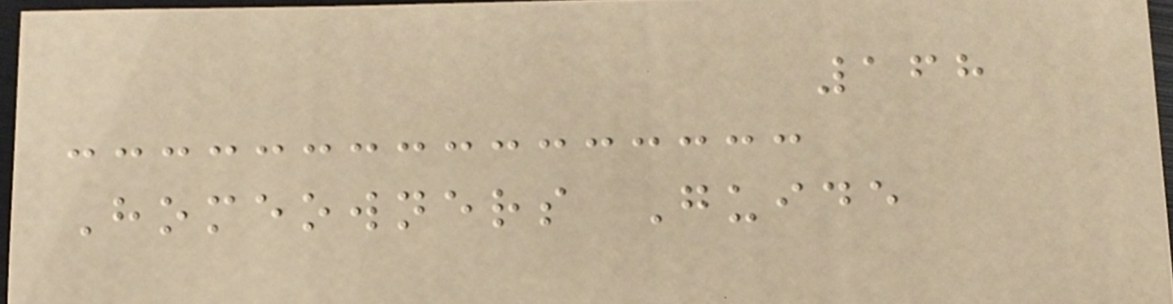168
Homeowners Guide
